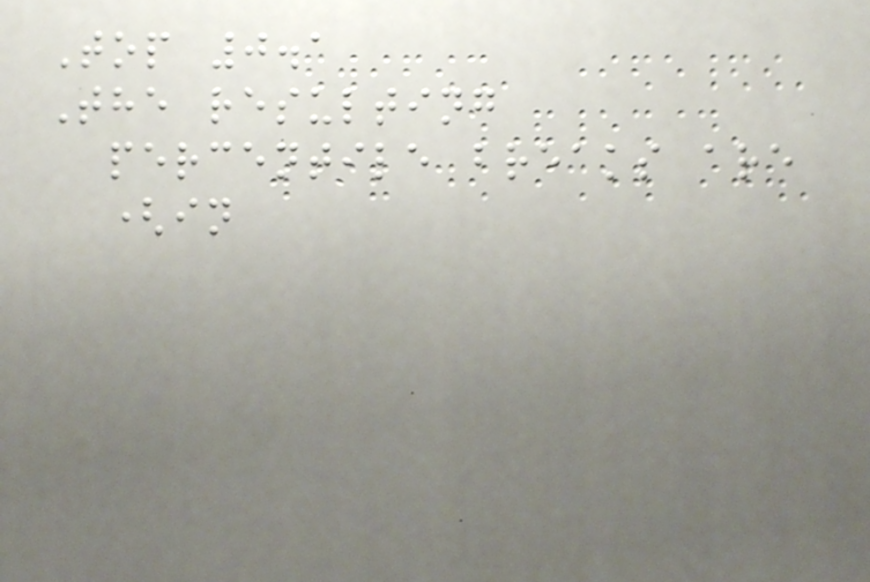Top 0.1
The resulting
percentile breaks are
(in
